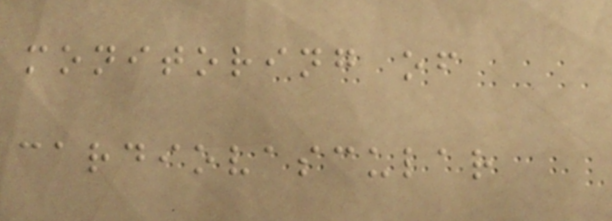monitoring of
cardiovascular
